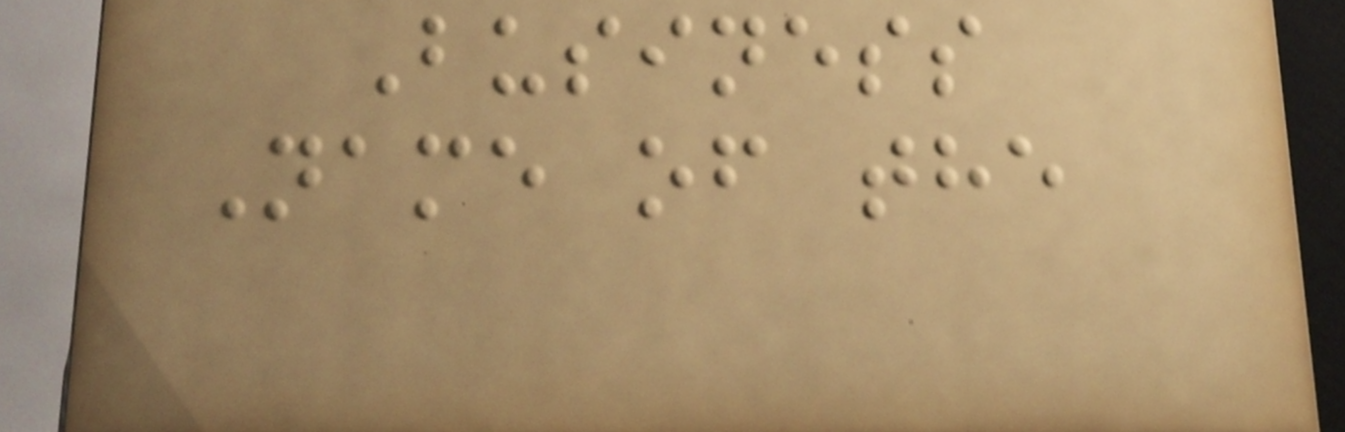Business
Name of the
